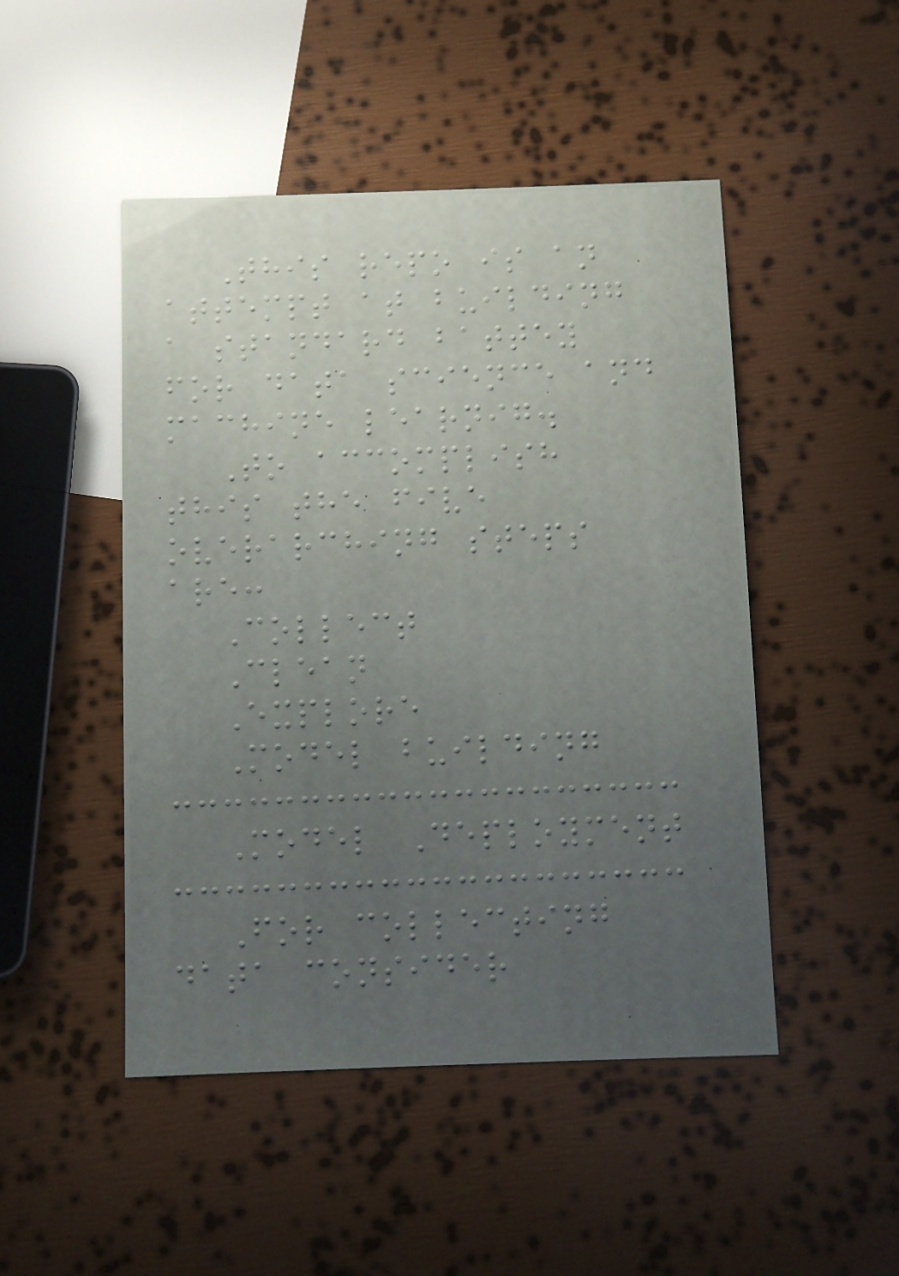This repo is an
attempt at building
a standard battey
for data science and
machine learnig.
To accomplish
this the five
overarching steps
are:
Collect
Clean
Explore
Model building
Model Deployment
For collecting
data consider
